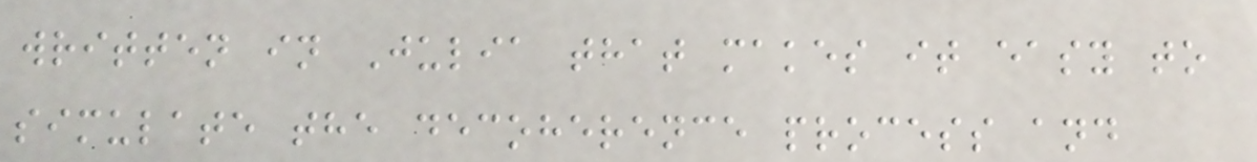written in Julia that makes it easy to
simulate the decoherence process and
